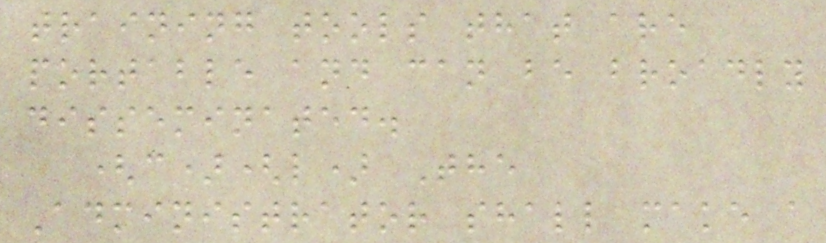training tools that are
portable and can be broadly
disseminated.
(c)(l) The
Administrator shall make a
